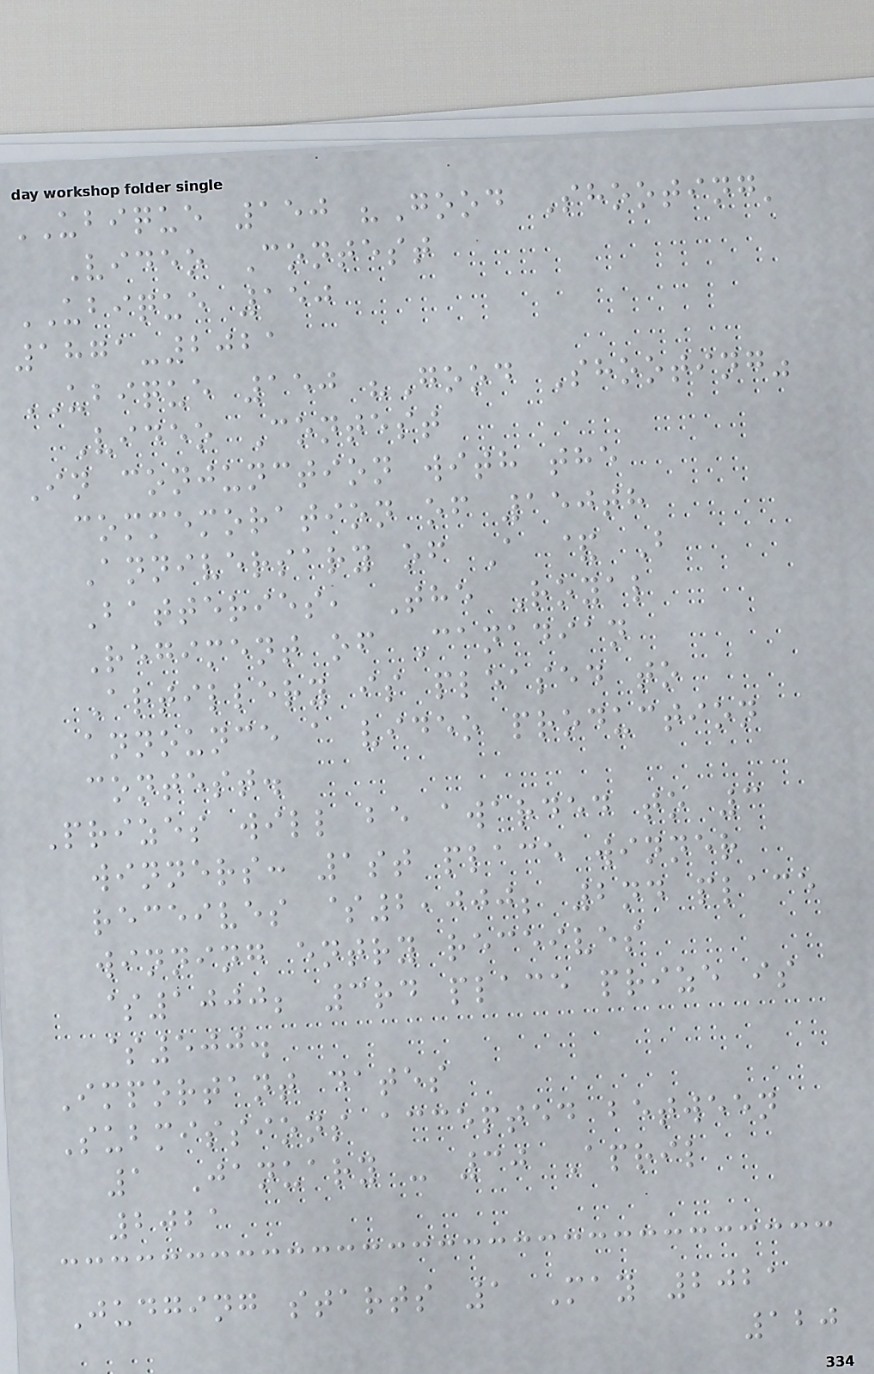UBIQUE 150 "Good Shooting'
Video Contest
UBIQUE 150
1871-2021
UBIQUE 150 "Good Shooting"
Video Contest
In conjunction with the
commemoration of 150th
Anniversary of A & B
Batteries, The Royal
Regiment of Canadian
Artillery is pleased to
announce a video production
contest.
Prizes will be awarded to 3
winners: 1st place winner
receives $2,000; 2nd place
winning entry receives
$1000; 3rd place prize is
$500.
Important dates
Submissions accepted between
1 January - 30 April
2021
Judging starts 1 May 2021
120
